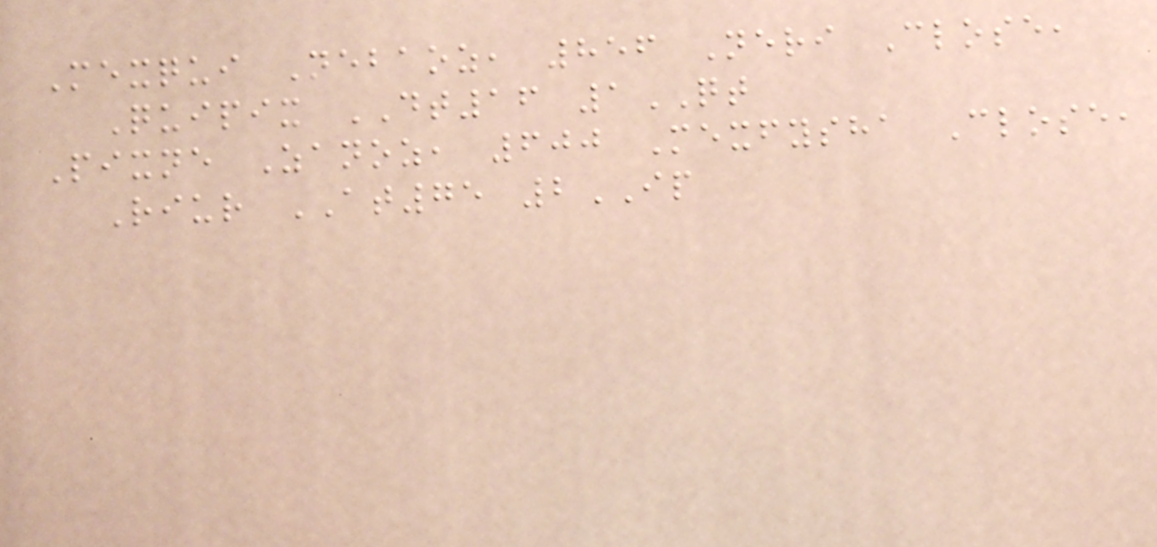Mexqui Nebaoz, 856 Neri Close,
Quipix DT16 1QT
Pixne Zanoz, 600 Mexfysha Close,
Riur AT75 2IP
